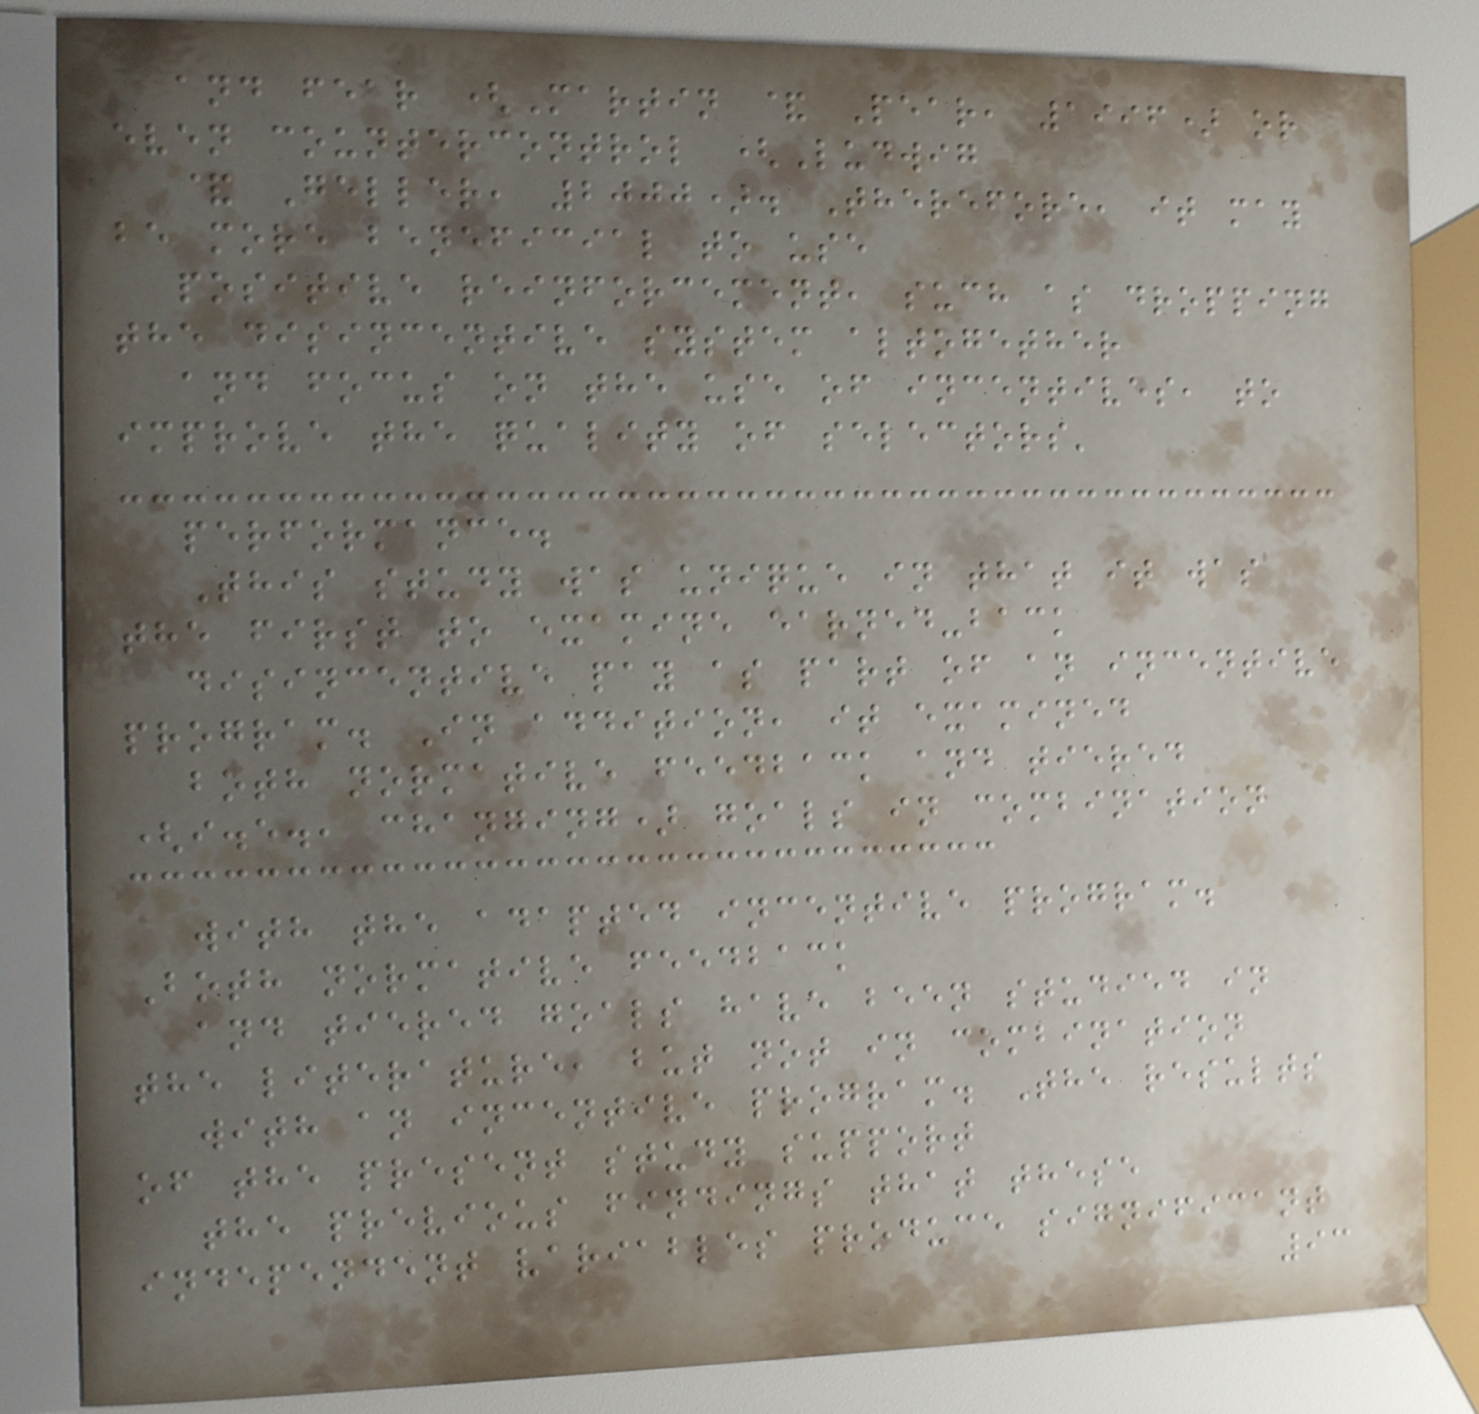and fear (Martin & Pear, 1996) or
even countercontrol (Ludwig
& Geller, 2000). Therefore, it may
be more beneficial to use
positive reinforcement, such as dropping
the disincentive system altogether
and focus on the use of incentives, to
improve the quality of selectors'
performance.
This study was unique in that it was
the first to examine earned-back
disincentive pay as part of an incentive
program. In addition, it examined
both normative feedback and tiered
(i.e., changing) goals in combination
with the adapted incentive program.
Both normative feedback
and tiered goals have been studied in
the literature, but not in combination
with an incentive program. The results
of the present study support
the previous findings that these
independent variables produce significant
93
